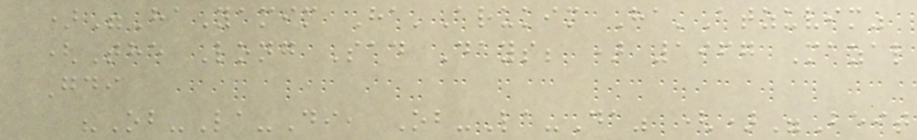)"HaYamim Ha'Arukim Ha'Atzuvim"
(The Long Sad Days; ) 1967 Mazal
Gdi
"Ob-La-Di, Ob-La-Da" ()"Beit
